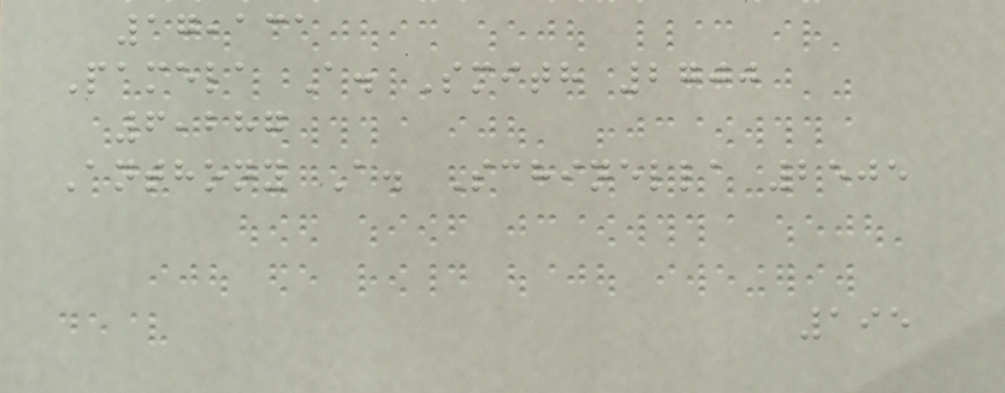17,131
Pamela A. Smith 2700
6,287
Anthony A. Schinella 2505
195
